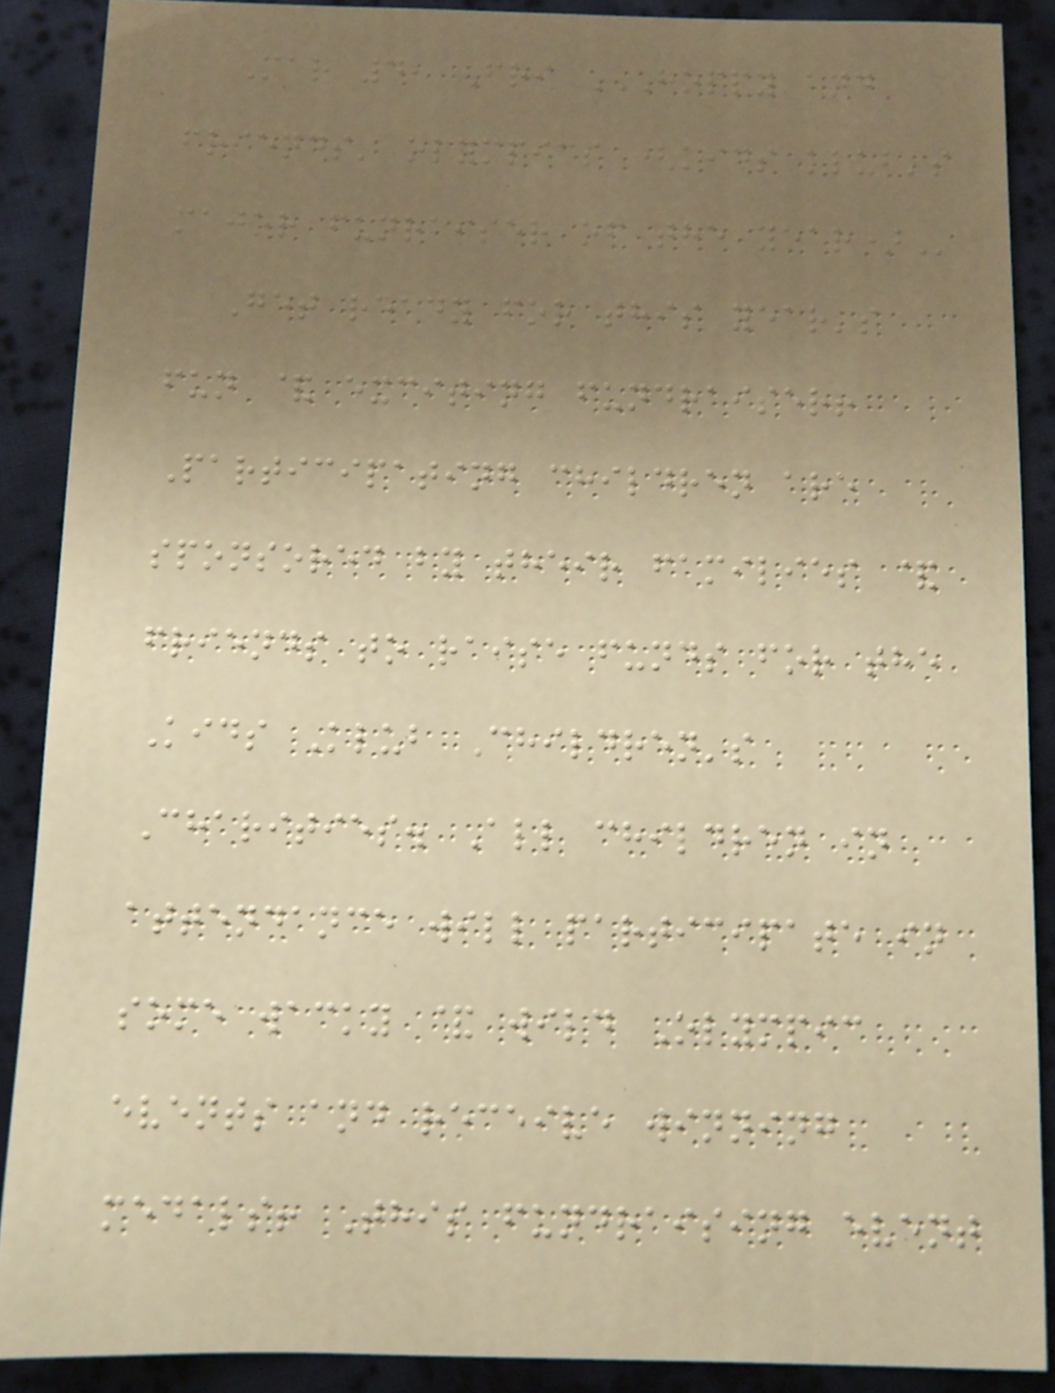Mar 4, Fri HOPPY AND
FRIENDS' OLYMPICS (KIDS KLUB'S
MAJOR FUNRAISER OF THE YEAR)
Get ready for this year's
fun & exciting fundraiser!
Participating children are
sponsored by their families &
friends to raise funds for the
Kids Klub Children's
Charities. All children in
attendance will participate in
some wacky & wild Olympic
events and receive winning
medals! This fundraising event
